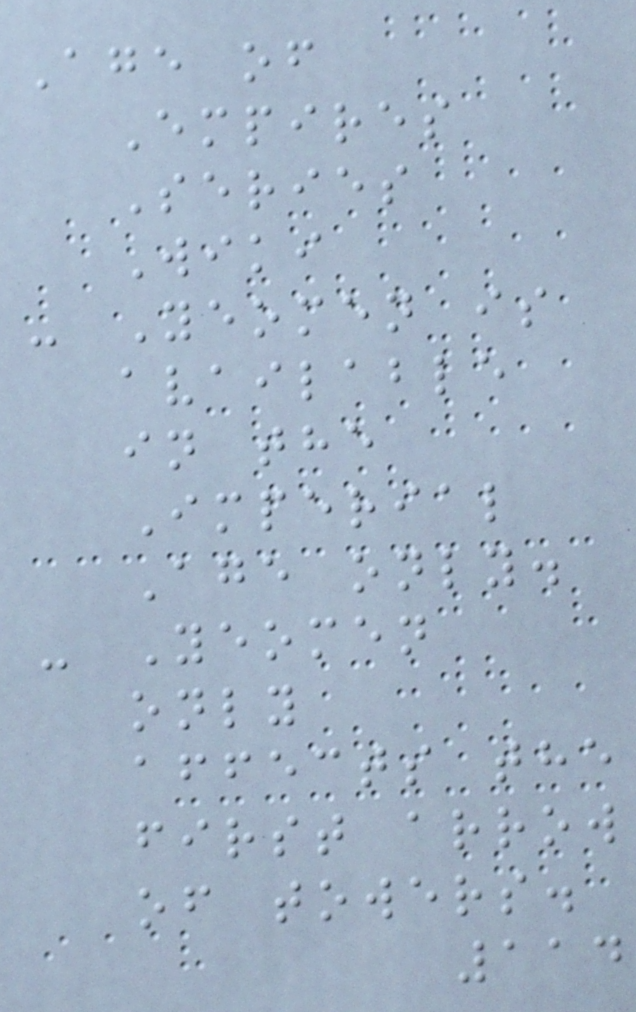Age of
Empires
Series
Wiki
- Yeomen is
available
in the
Imperial
Age only.
- Yeomen
only
affects the
first arrow
of towers.
114
